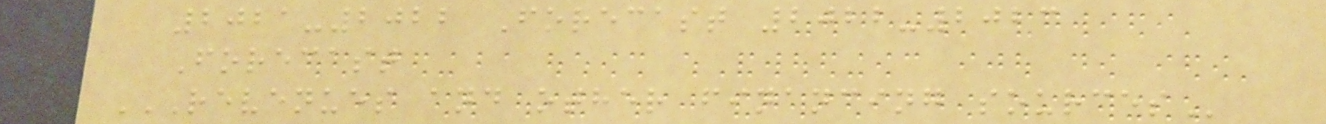2021-2022 Forecast 2022-2023
Forecast
REVENUES AND OTHER FINANCING SOURCES
